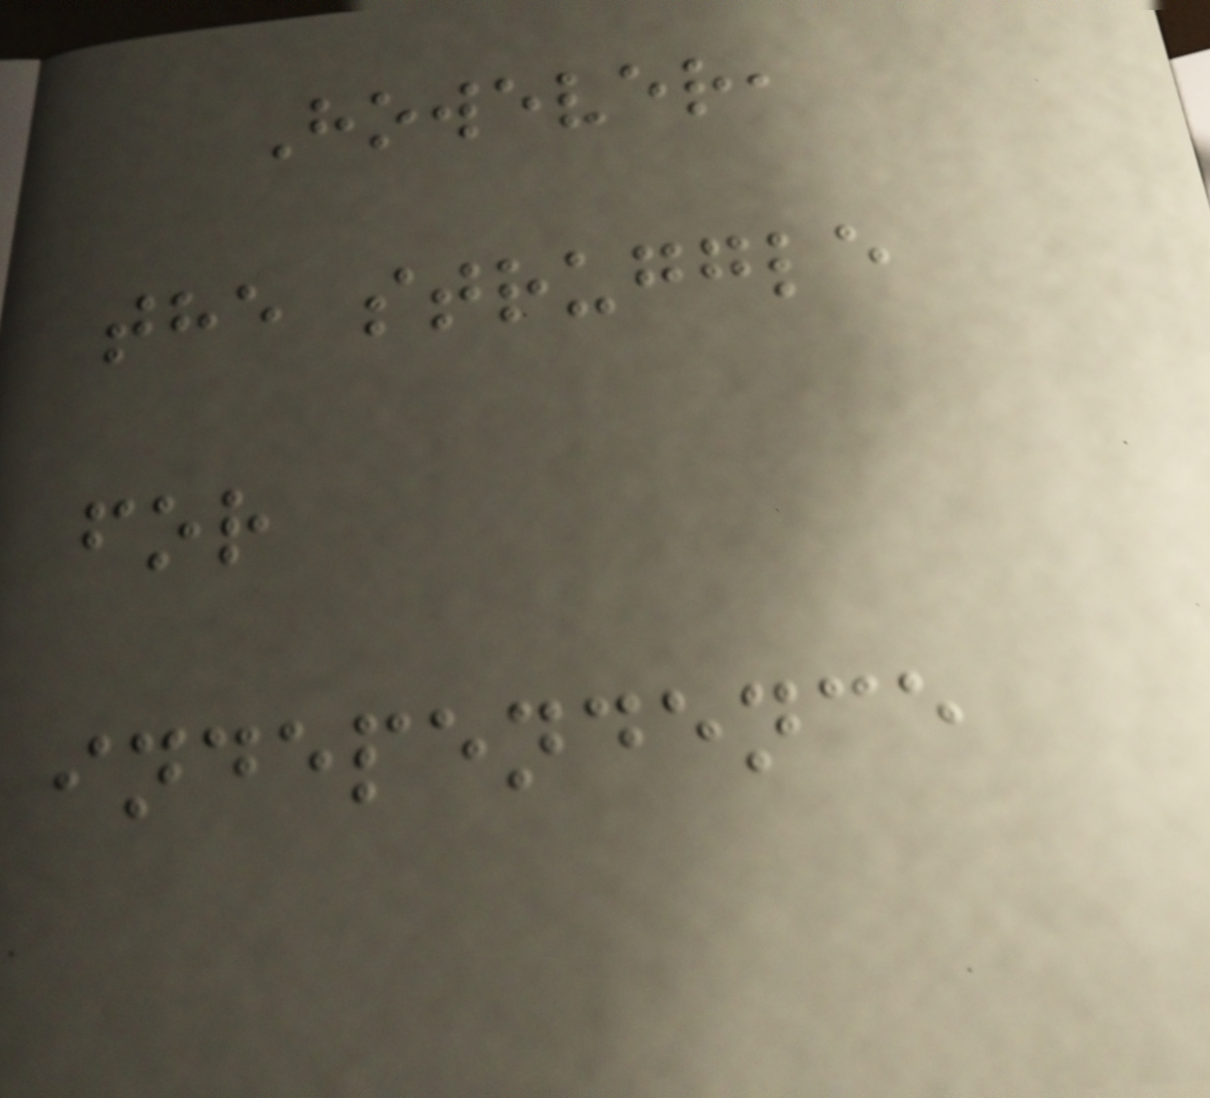However,
the struggle
for
independence
